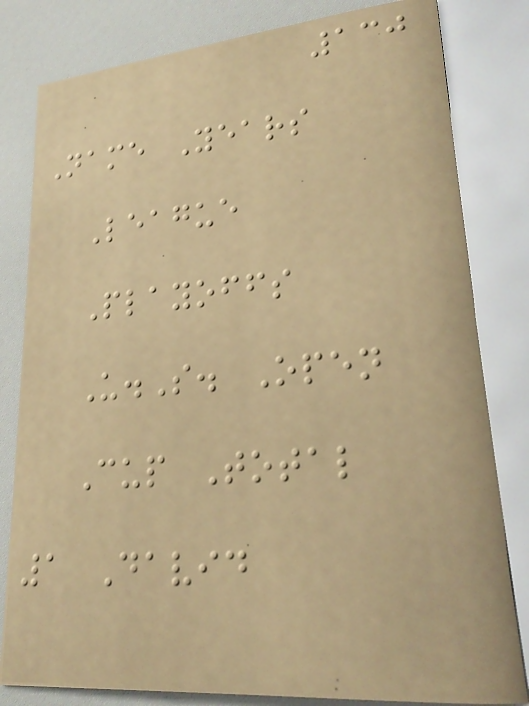130
Name Years
League
Playoffs
U.S. Open
Cup Total
1 David
